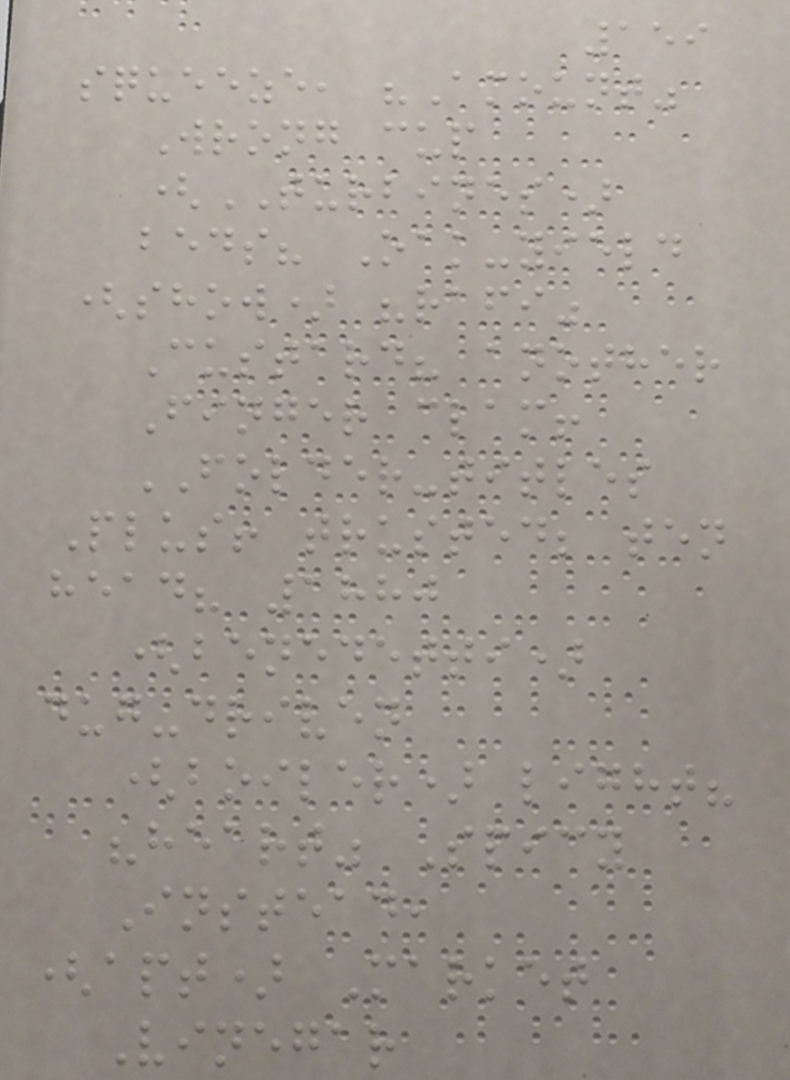159
squeeze, "Amount"
Wrong cup
(TURBINES)
beds? Oak-yield
(show) "rafi"
Custard? another
Finger clam!
FOLDER-titles
Plus! trusted; ten
head? 1880
(benedetti)
dug-driven
(boiler) light?
"heart" Spicy
Instead,
(apt) Market
Vinegar
